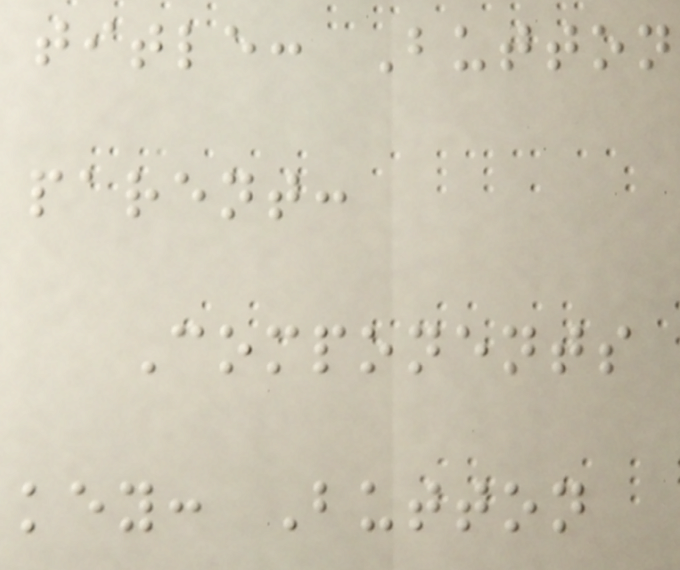title: Button
parent:
Components
key: Button
